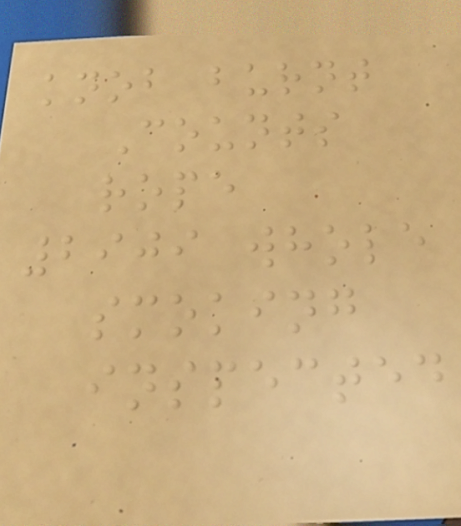knob burnt
Counts
rope
2909 whole
smoking
inspected
